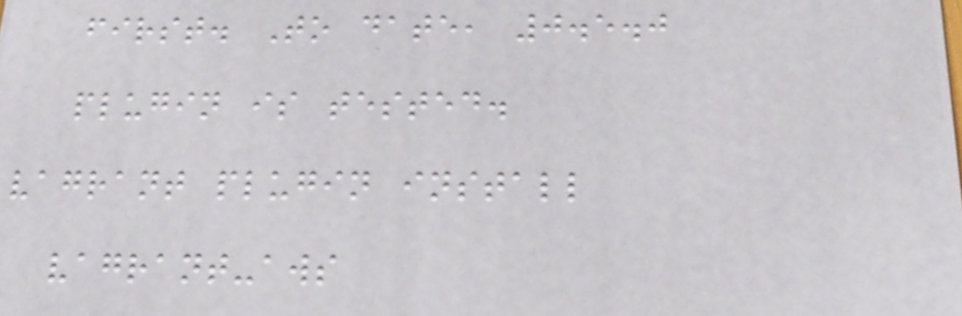first. To date, 0.5.0
plugin is tested.
vagrant plugin install
vagrant-aws
